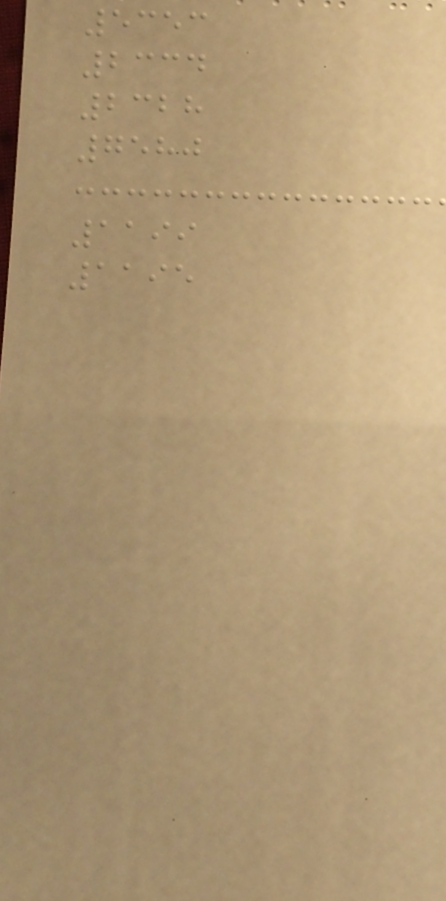5353
2334
2328
7580
1199
1195
